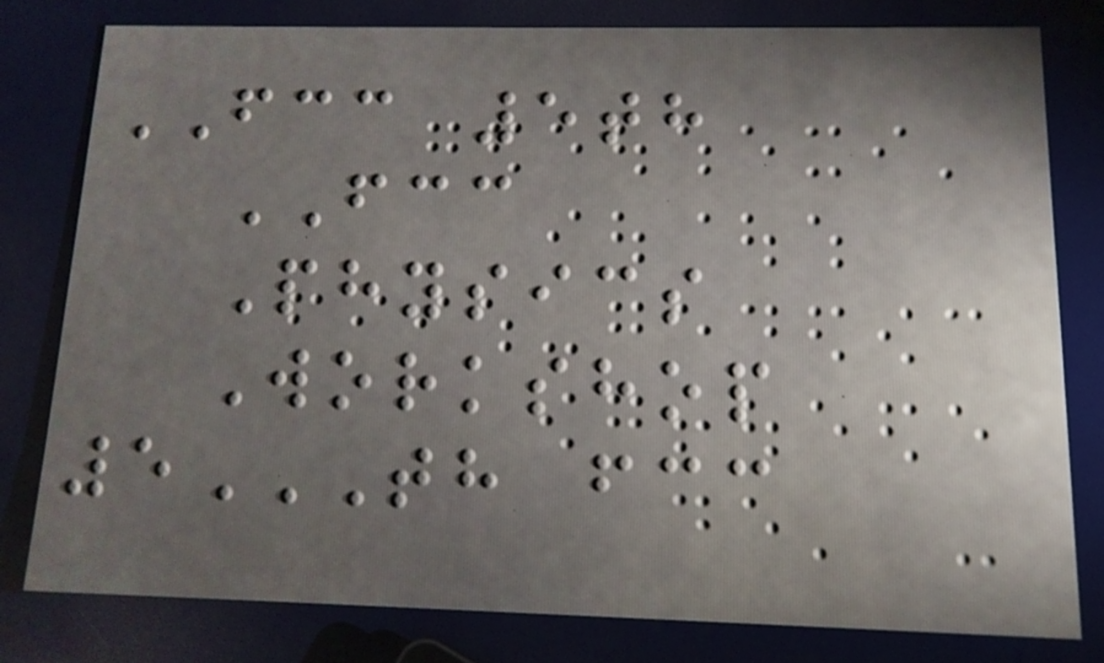FCC 5th
FCC
Physics
Workshop
5TH FCC
